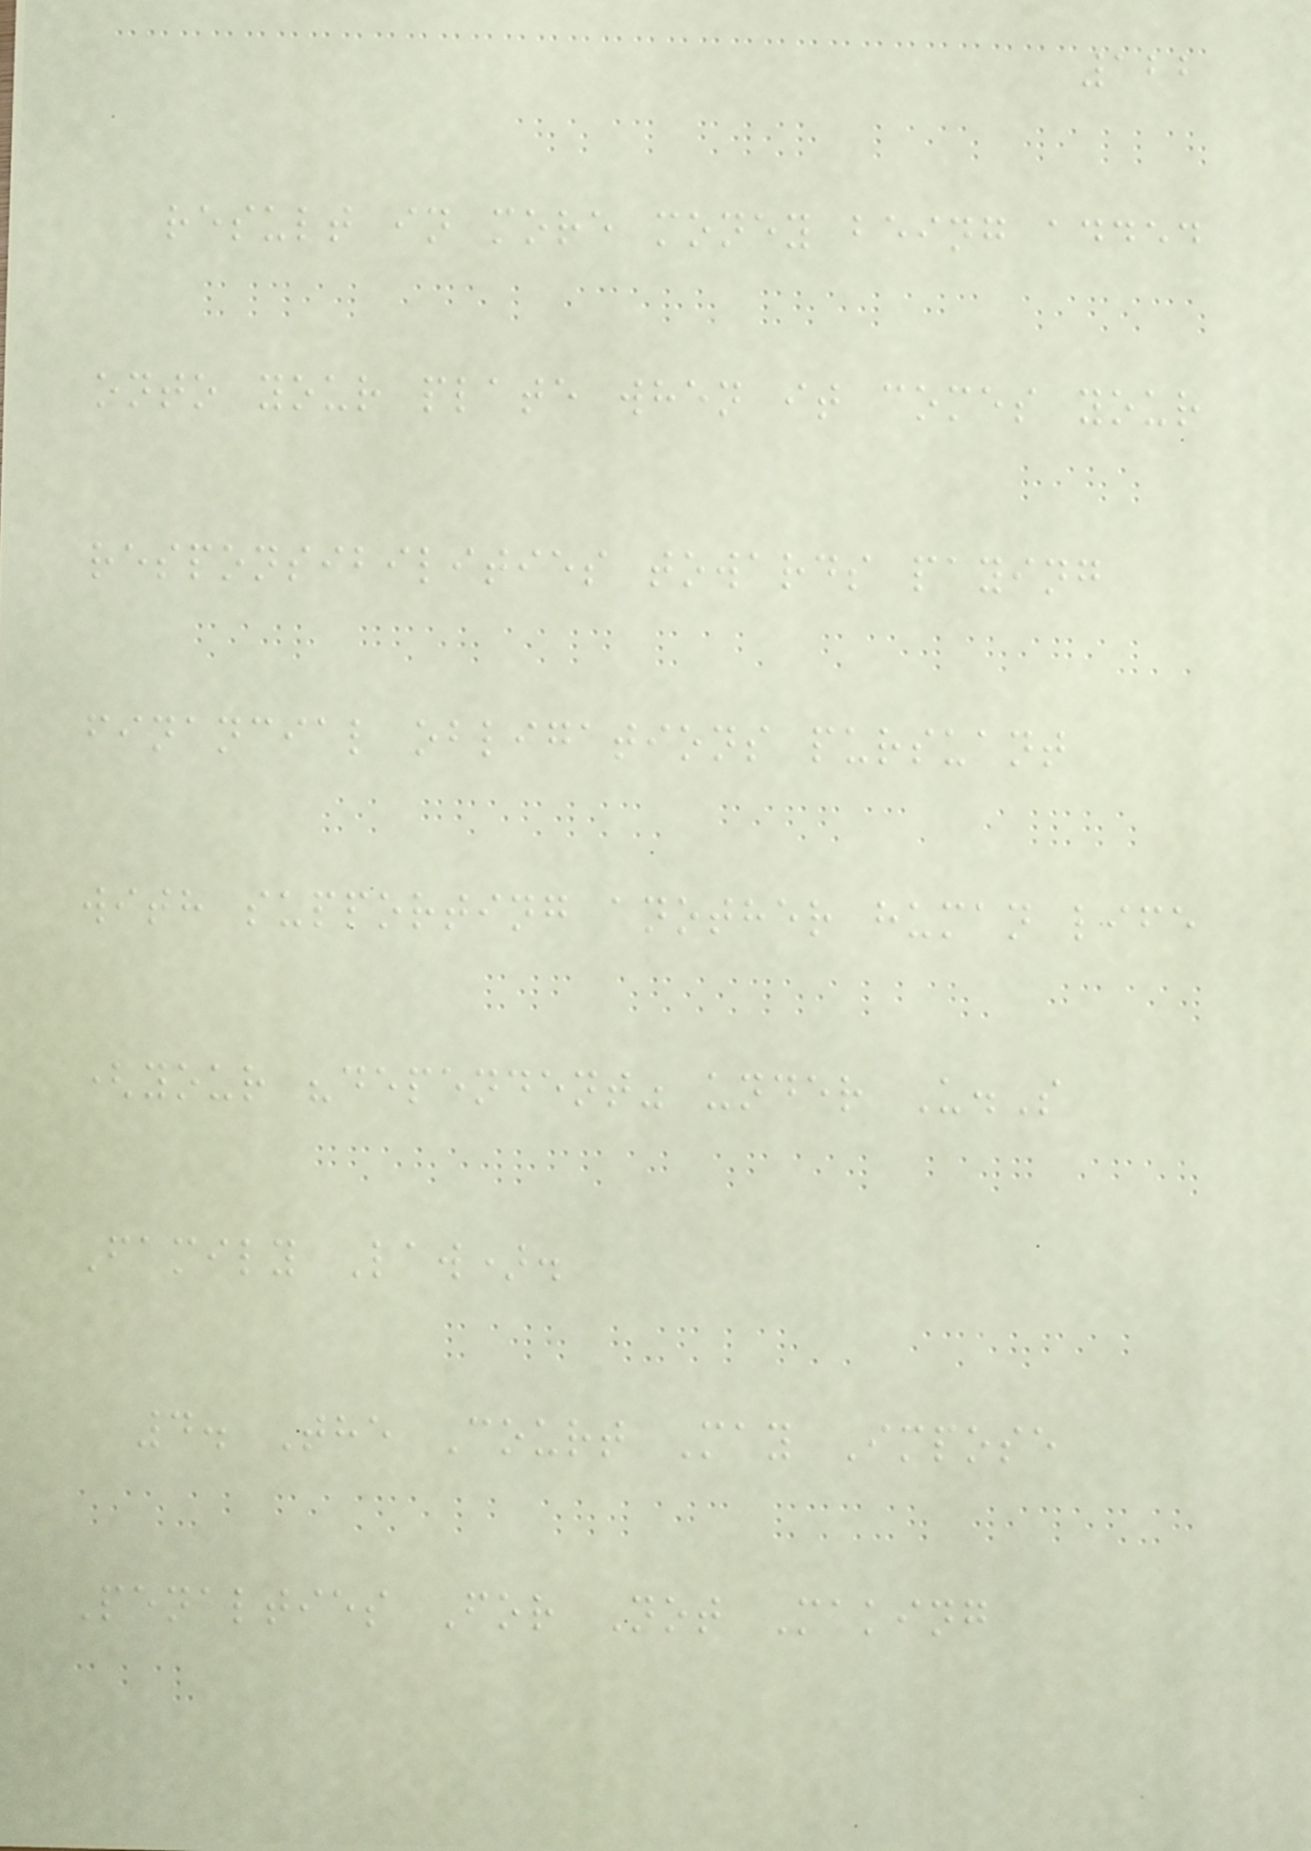122
result in more money being added
onto your plate when it comes your
responsibilities towards paying
financial obligations pursuant
with supporting another human life
(your "dependent" under U.S
Family Law).
4. The Court May Impose
Penalties For Not Making
